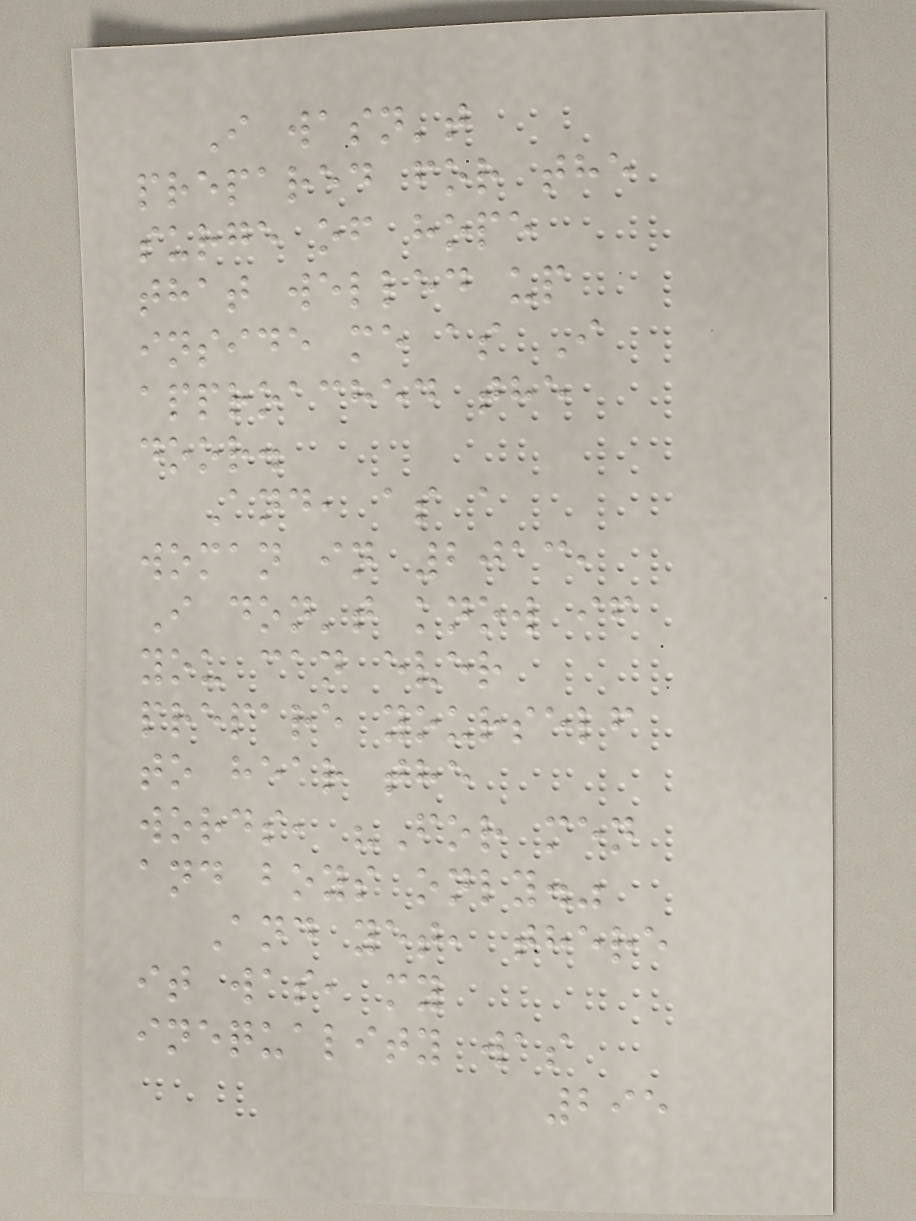I wasn't
prepared for the
surge of hope
that welled up
inside me as I
approached the
door.
And, as a
woman in 2013,
I don't know if
you can ever
prepare yourself
to hear the
words, "For men
and boys only."
And yet, there
it was, my
inequality was
295
